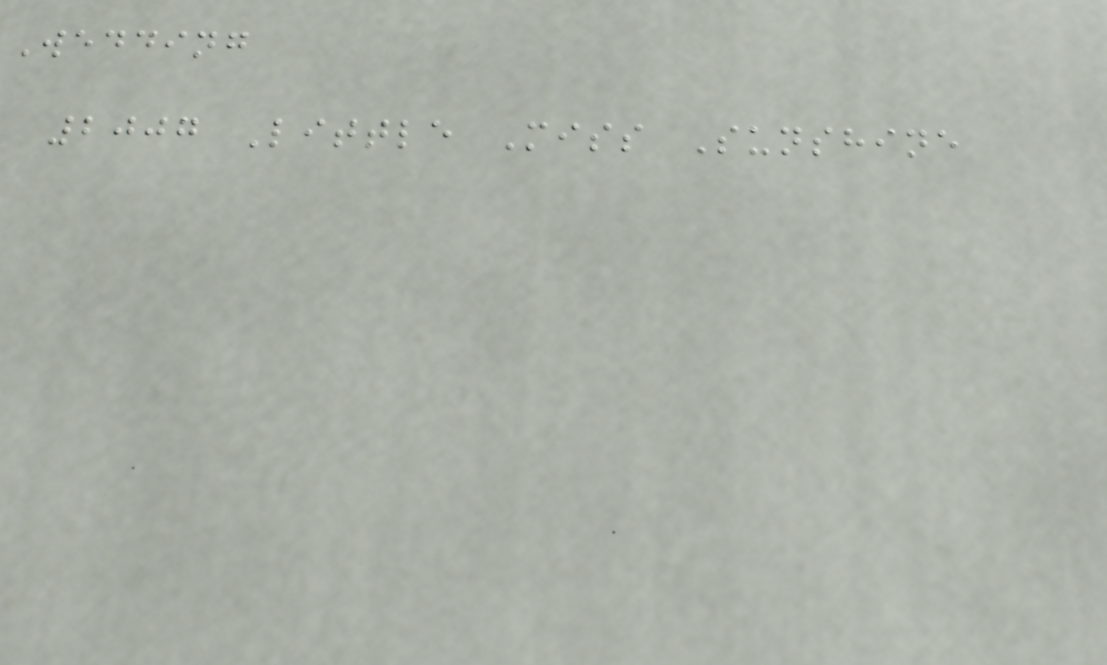Wedding
2007 Little Miss Sunshine
